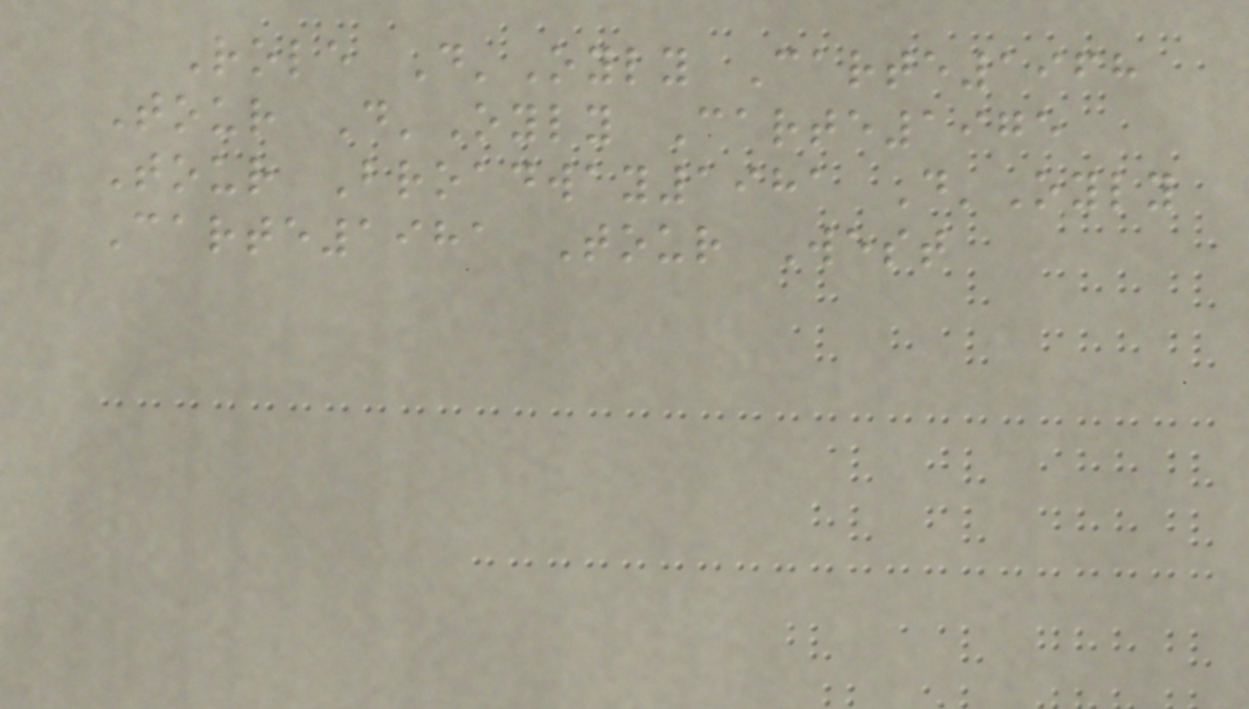Role D'Oyly Carte1968
Tour D'Oyly Carte1975
Tour Broadway1981 D'Oyly
Carte1981 Tour West
